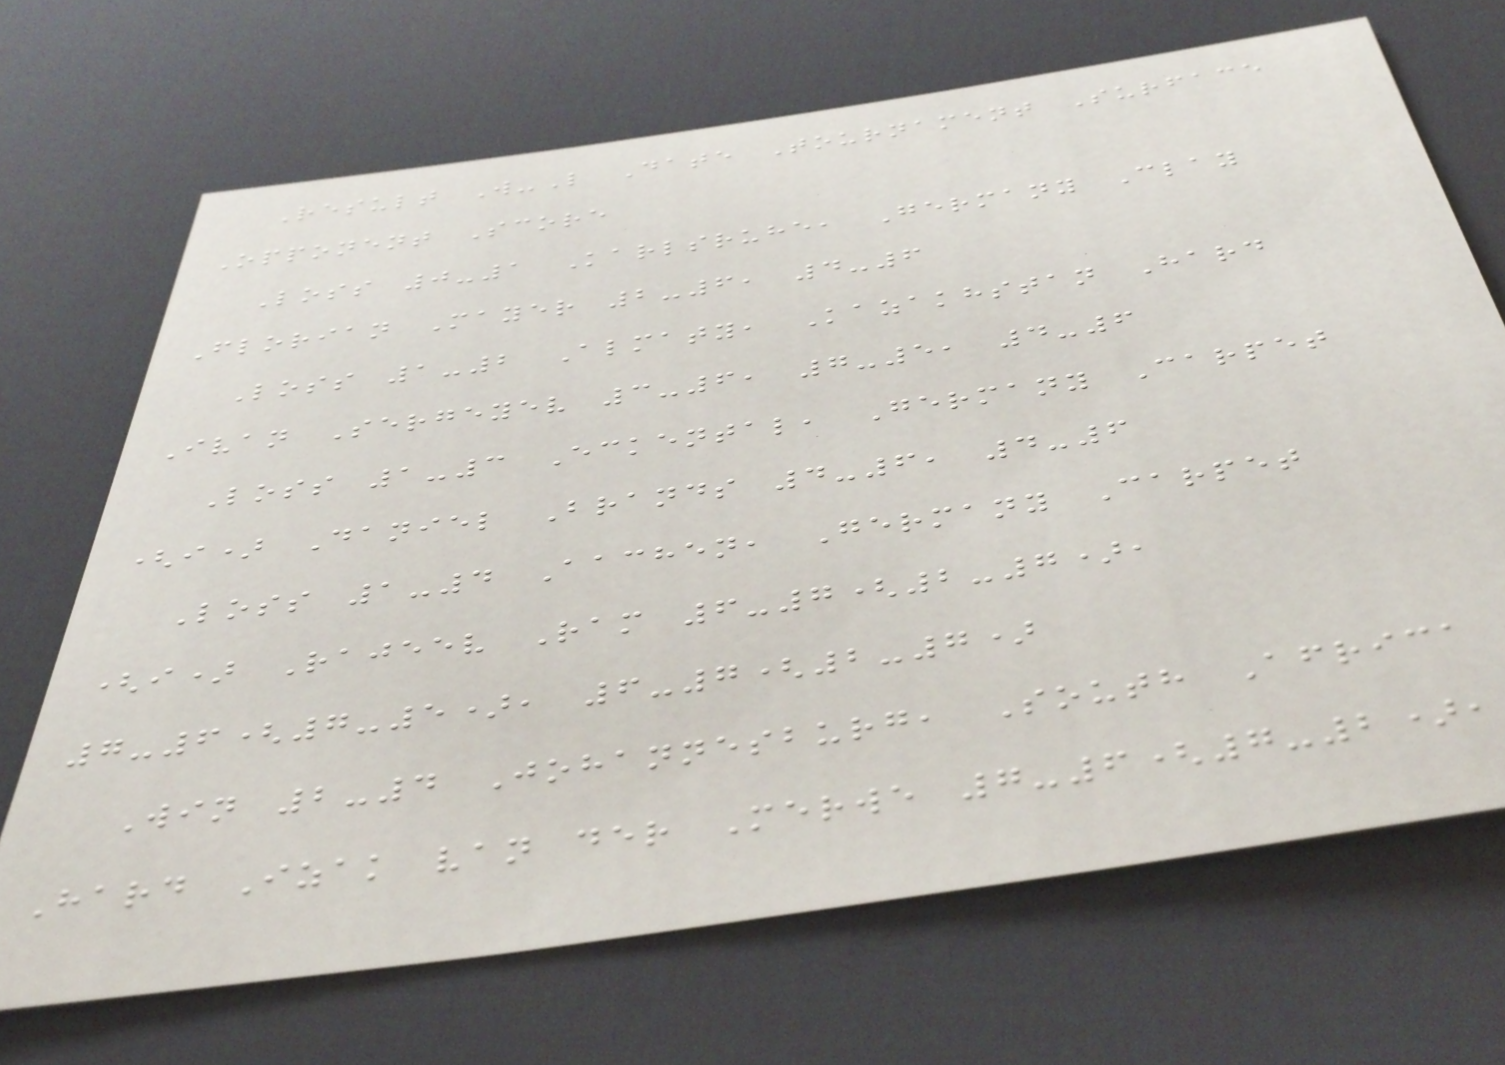Result W-L Date Tournament Surface
Opponent Score
Loss 0-1 Karlsruhe, Germany Clay
Florian Mayer 2-6, 4-6
Loss 1-2 Almaty, Kazakhstan Hard
Ivan Sergeyev 3-6, 7-5, 4-6
Loss 1-3 Eckental, Germany Carpet
(i) Daniel Brands 4-6, 4-6
Loss 1-4 Aachen, Germany Carpet
(i) Rajeev Ram 6-7(2-7),
7-6(7-5), 6-7(2-7)
Win 2-4 Johannesburg, South Africa
Hard Izak van der Merwe 7-6(7-2),
